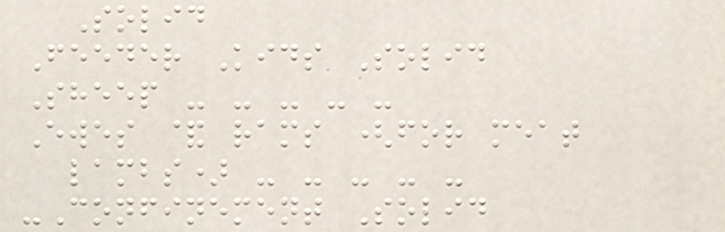Solid
Feeder Kids Solid
Sheep - - - - -
Ewes & rams (for meat
lambs) - - - - -
-Confinement Solid
